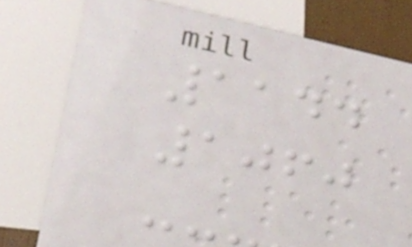1144
1060
